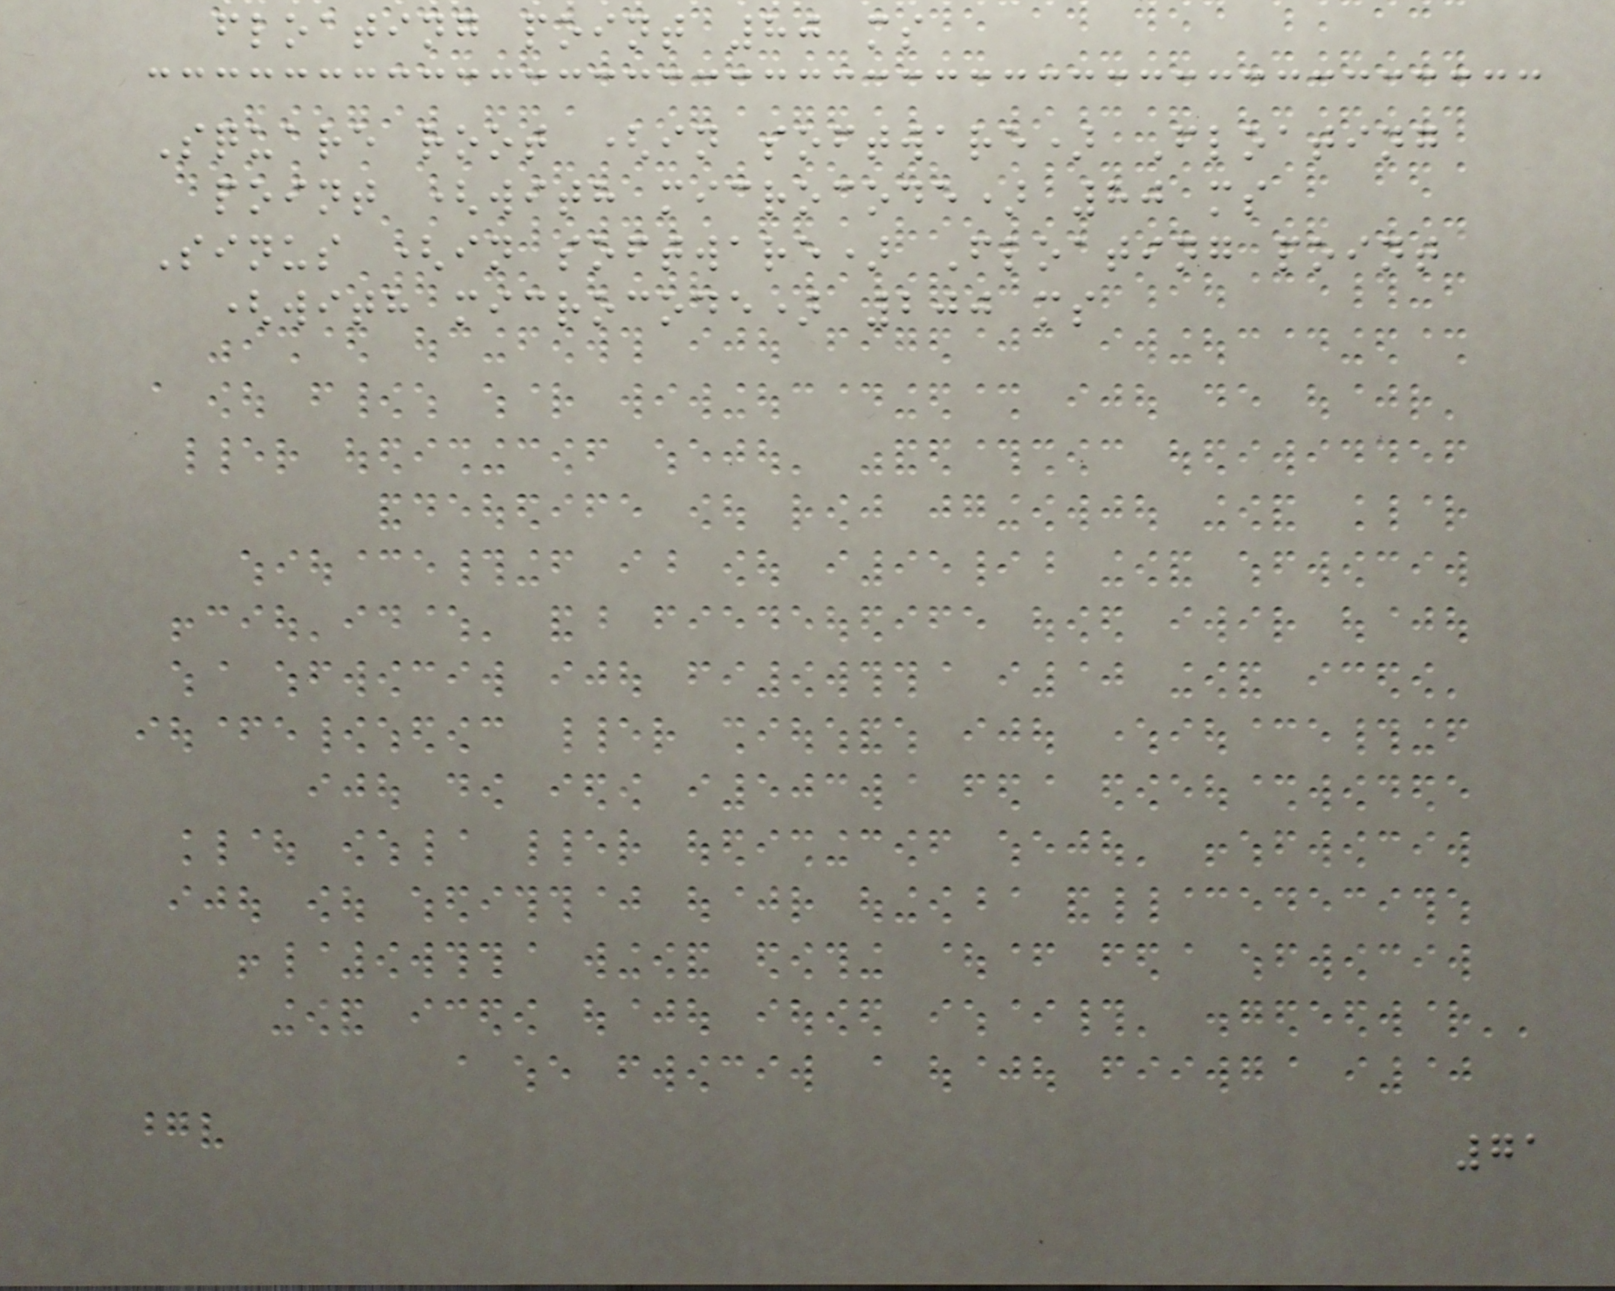floating point 80 ms
Square root (in software) Floating
point (with microcode) 80 ms
Sinus (in software) Floating point
(with microcode) 200 ms
71
